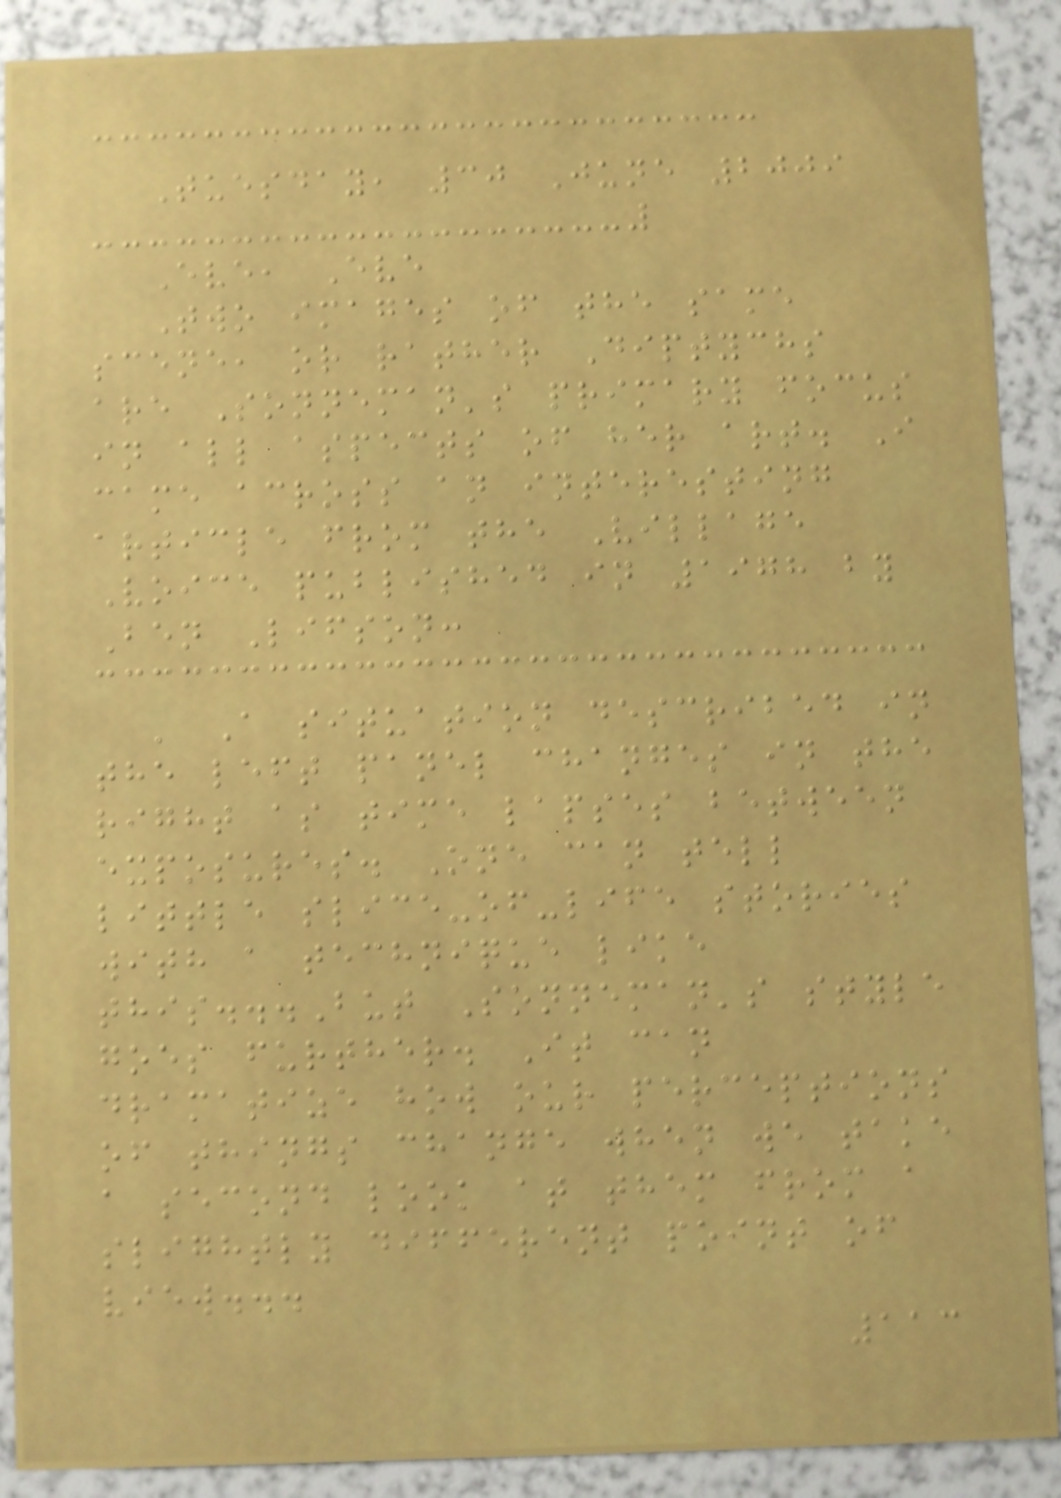Tuesday, 30 June 2009
Eve, Eve
Two images of the same
scene, or rather Diptychs
are Sonneman's primary focus
in all aspects of her art. I
came across an interesting
article from the Village
Voice published in 1978 by
Ben Lifson:
' A situation described in
the left panel changes in the
right as time lapses between
exposures. One can tell
little slice-of-life stories
with a technique like
this...But Sonneman's style
goes further. It can
dramatize how our perceptions
of things change when we take
a second look at them from a
slightly different point of
view...
113
